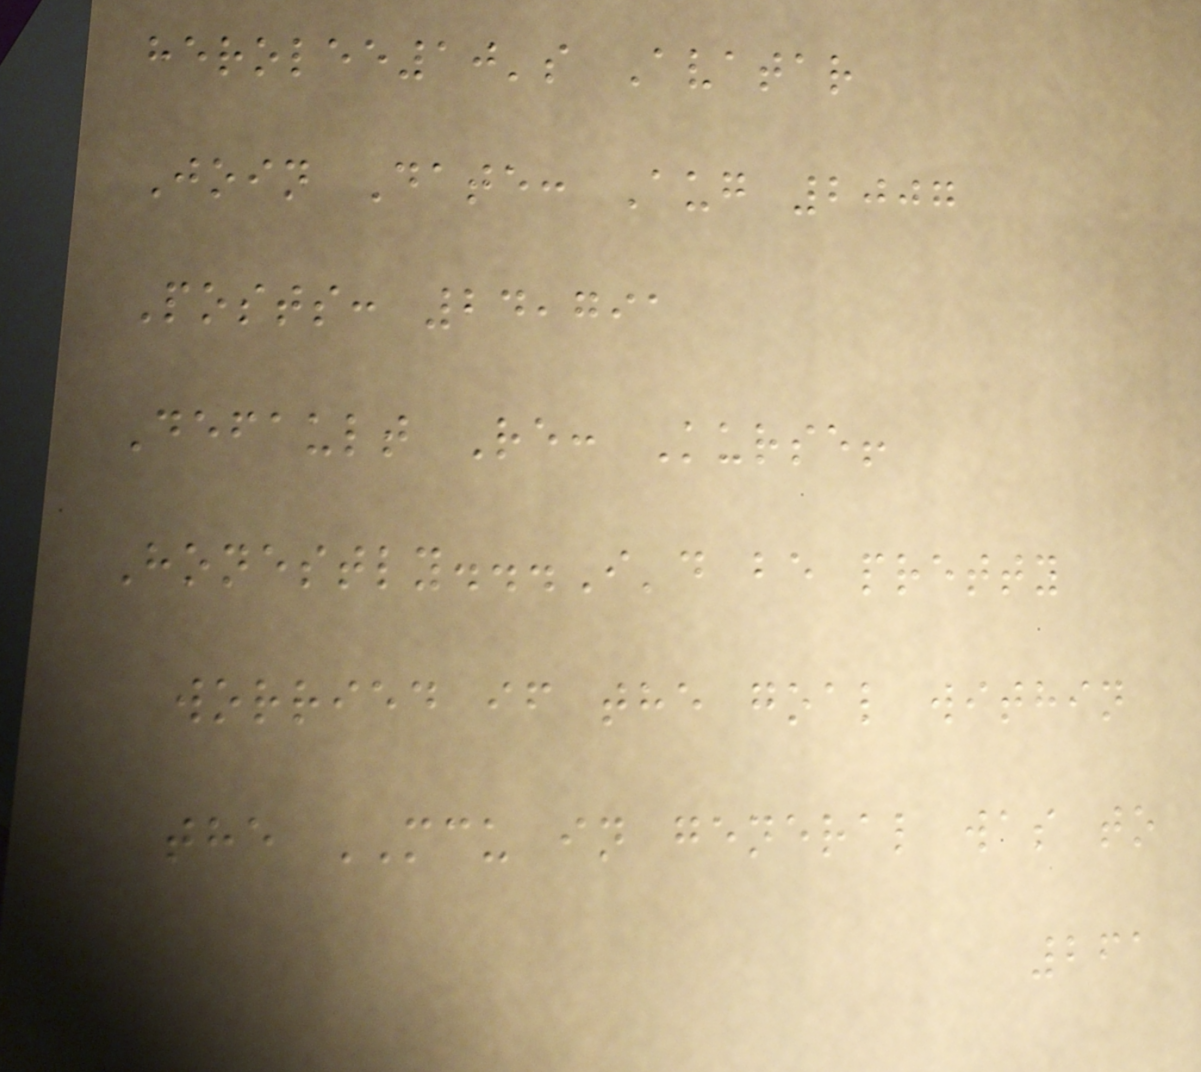herolee10's Avatar
Join Date: Aug 2007
Posts: 24,791
Default Re: Kurse!
Honestly...I'd be pretty
worried if the goal within
the MCU in general was to
261
